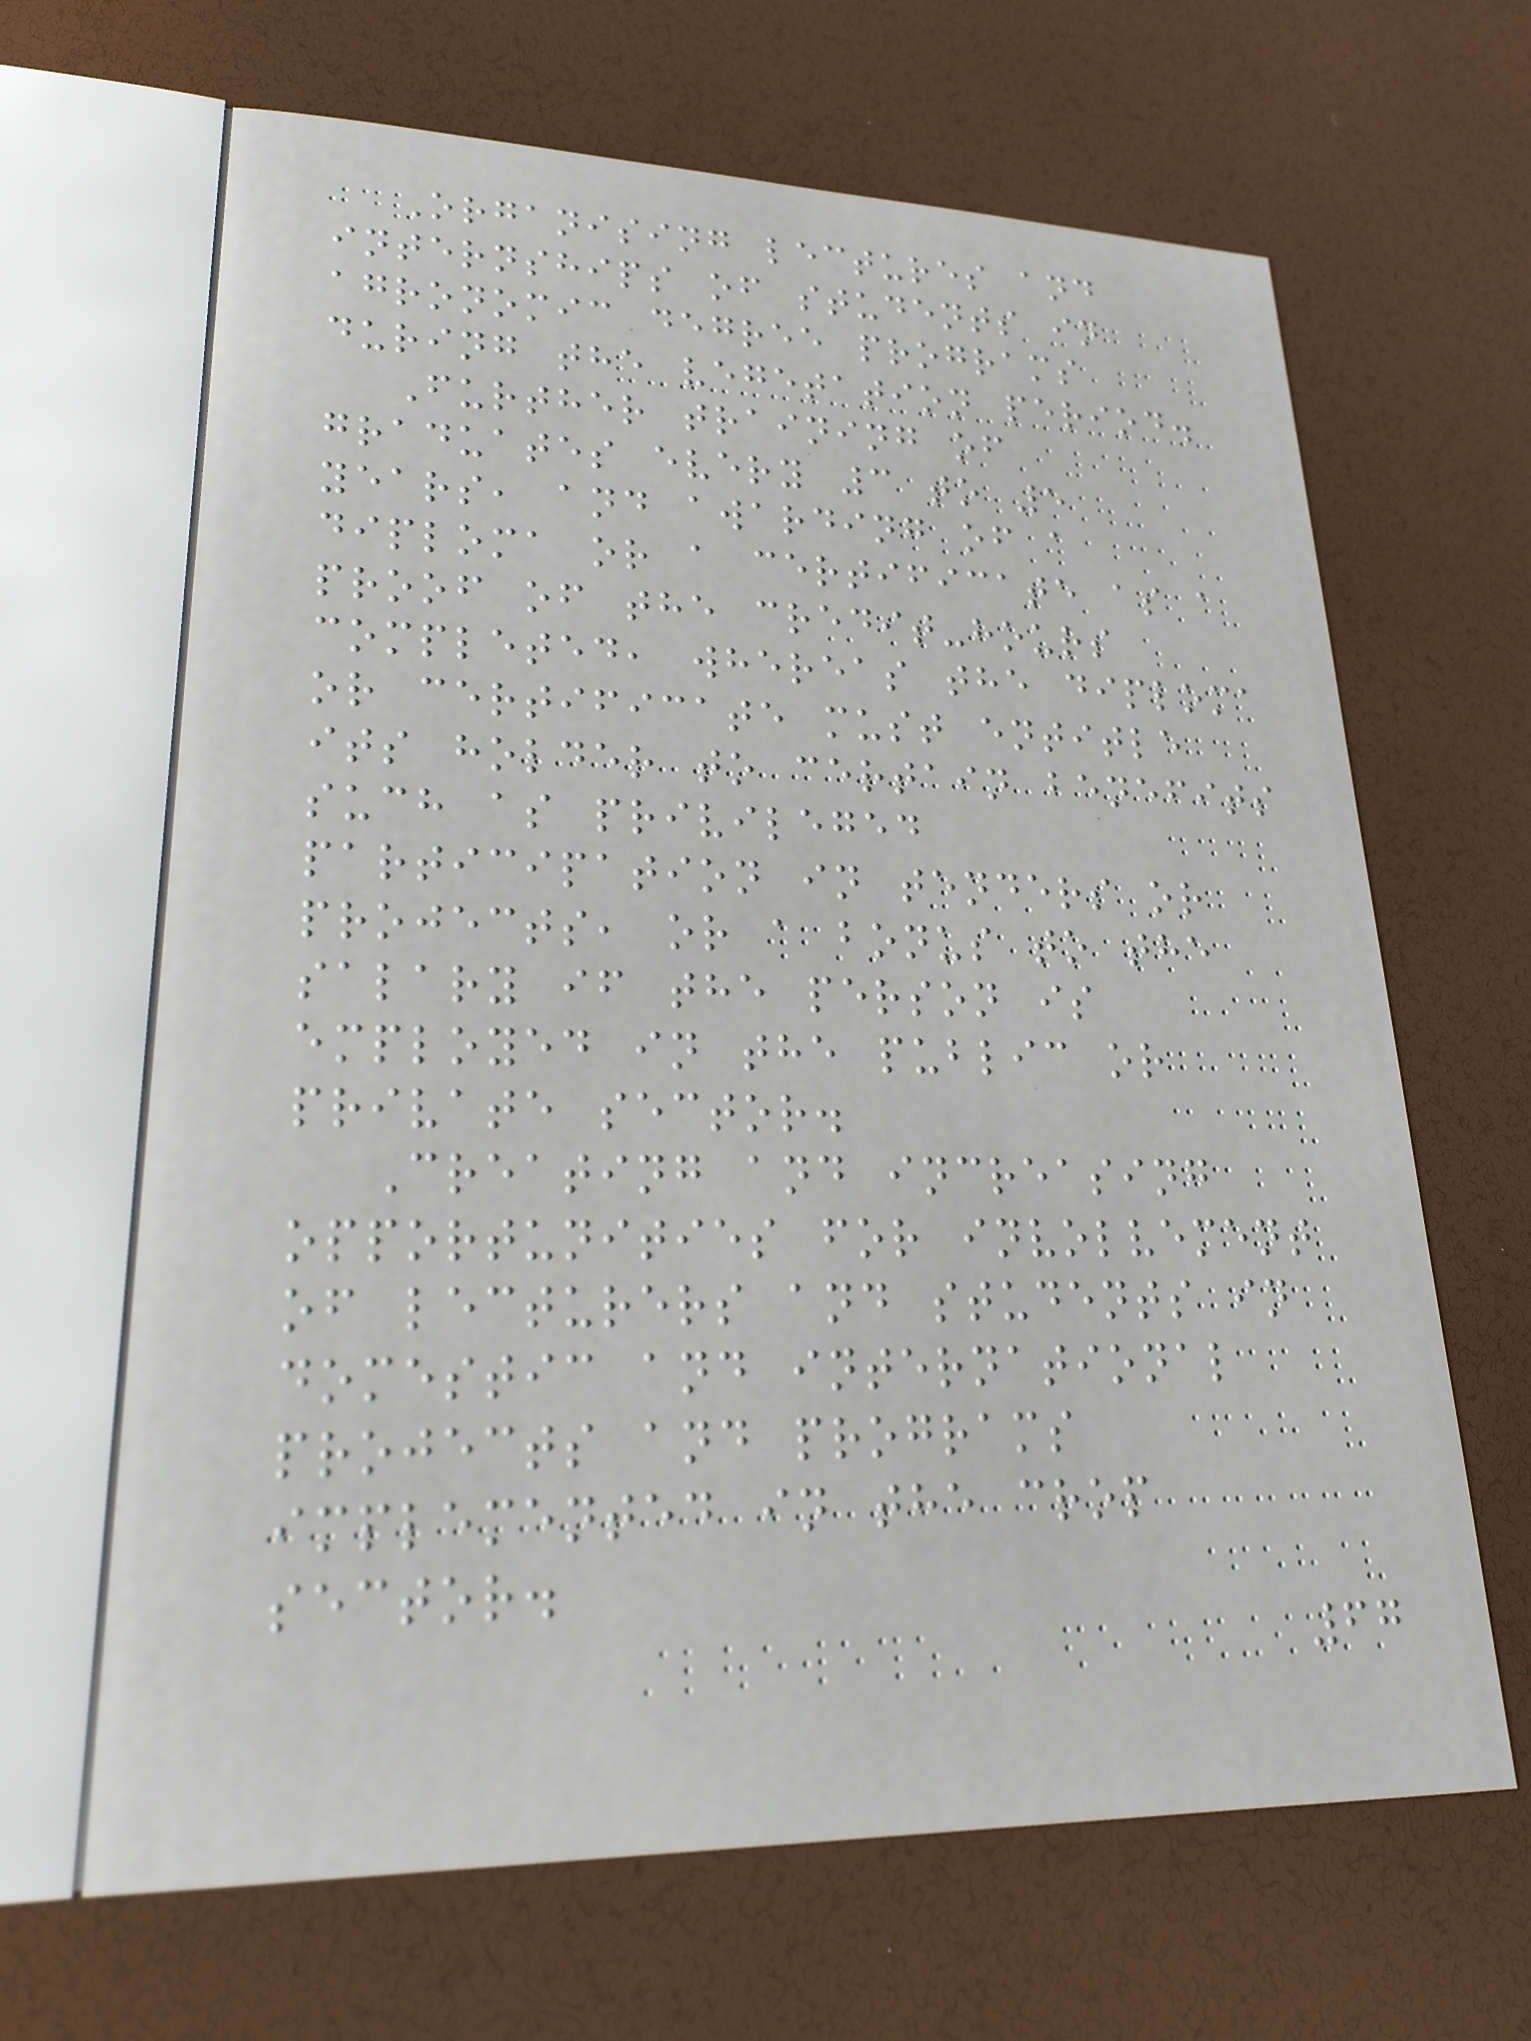Organising lectures and
internships of students in
agronomic degree programs
during the vegetation period.
Further training of
graduates every 3 to 5
years, and awarding of a
diploma or a certificate as a
proof of the credit-hours
completed, whereas the diploma
or certificate must entitle
its holder to certain benefits
such as privileged
participation in tenders or
projects, or a bonus to the
salary if the person is
employed in the public or
private sector.
Creating and increasing
opportunities for involvement
of lecturers and students in
domestic and international
projects and programs
implemented in the crop
sector.
67
